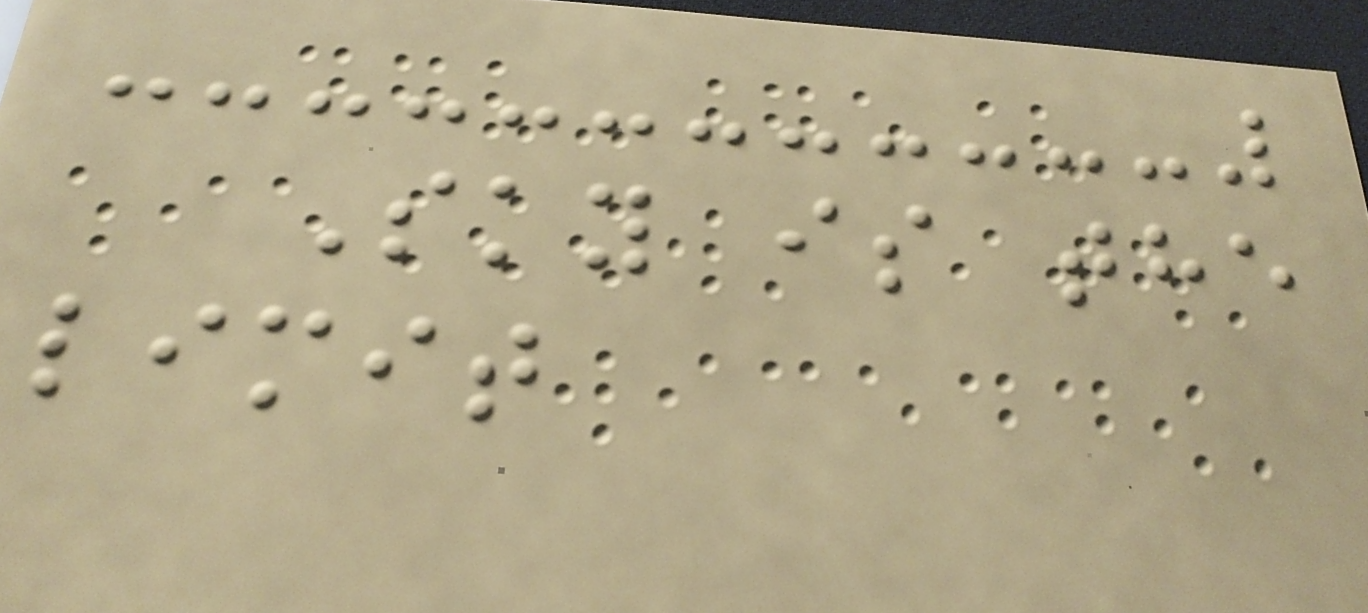Sky is the
limit
